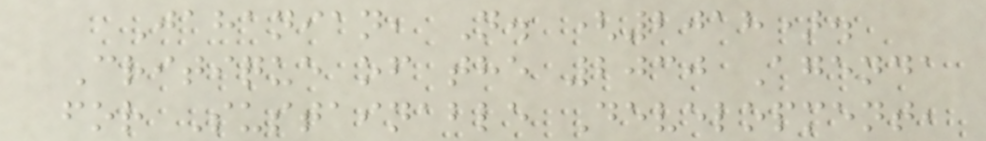Jahanian, N. (2018).
Critique of the 2030 Agenda
for Sustainable Development,
